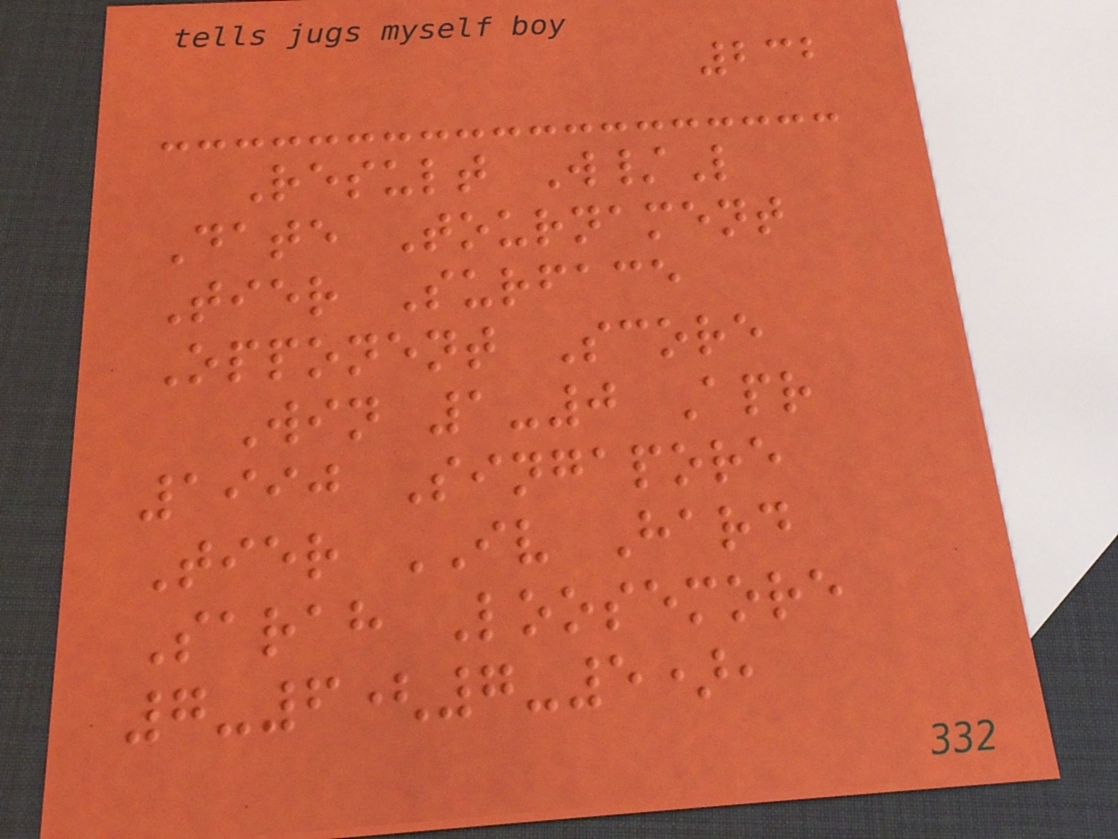232
Result W/L
Date Tournament
Tier Surface
Opponent Score
Win 1-0 Apr
1990 Singapore
Tier IV Hard
Sarah Loosemore
7-6(7-5),
